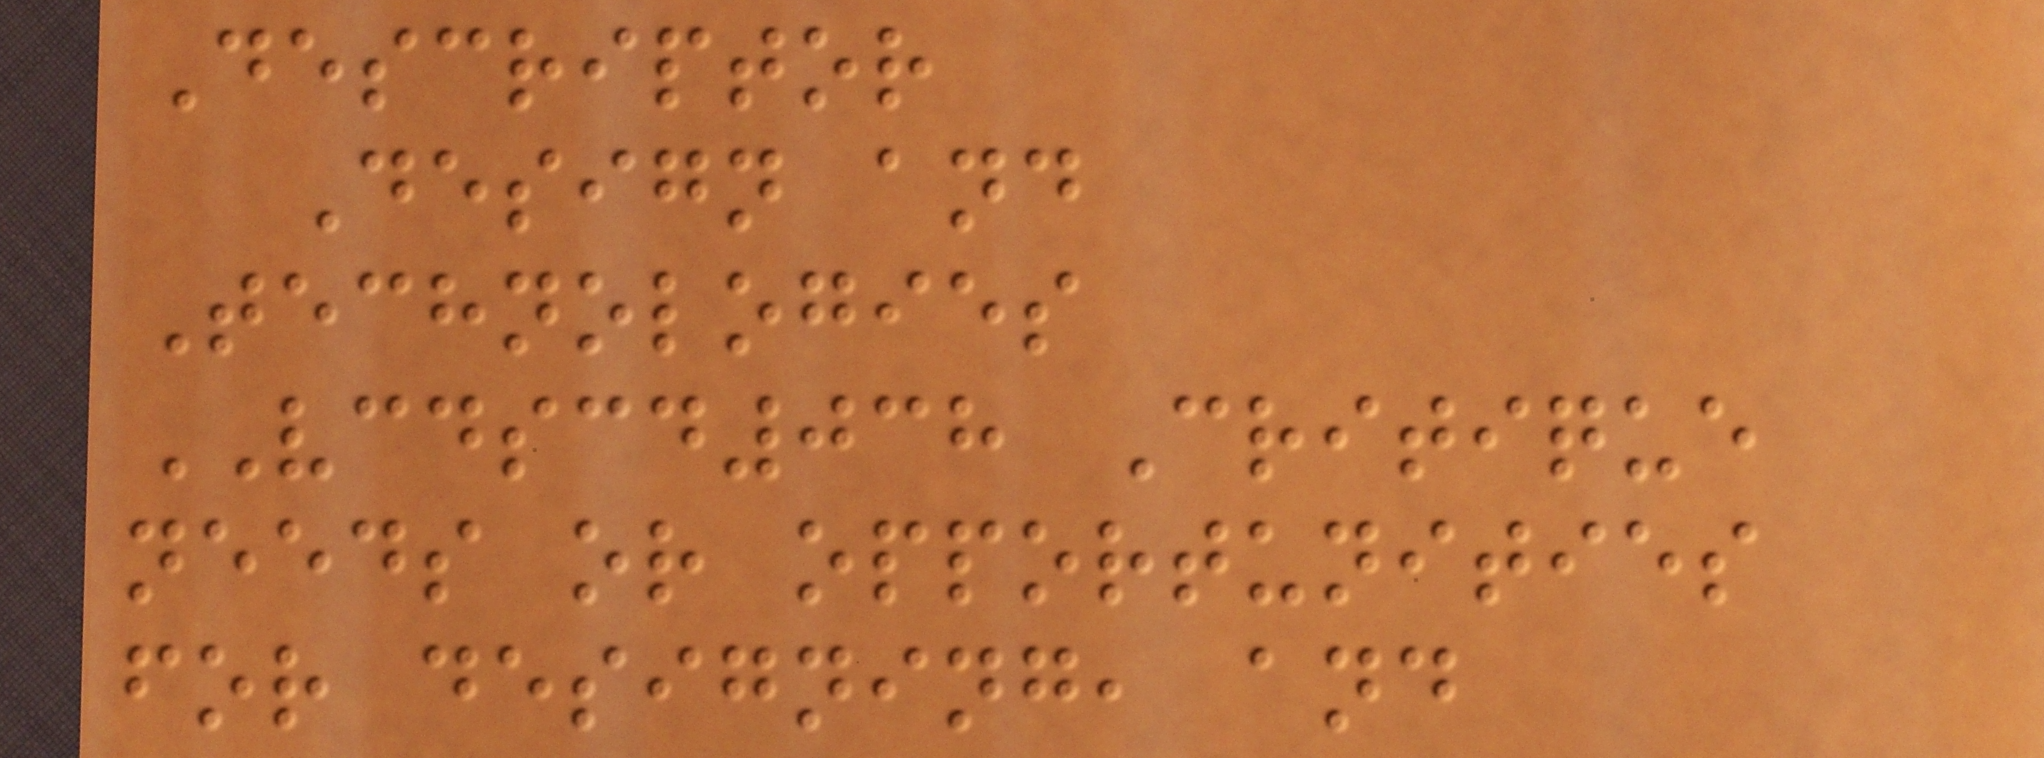Descriptor
Design and
Technologies
VCDSCD038 Critique
needs or opportunities
for designing, and
